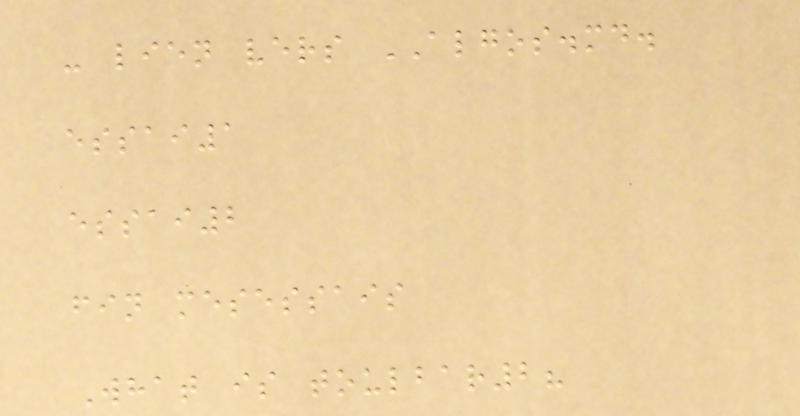- lien vers ALGOS.md.
essai1
essai2
fin mesessais
What is toulbar2?
